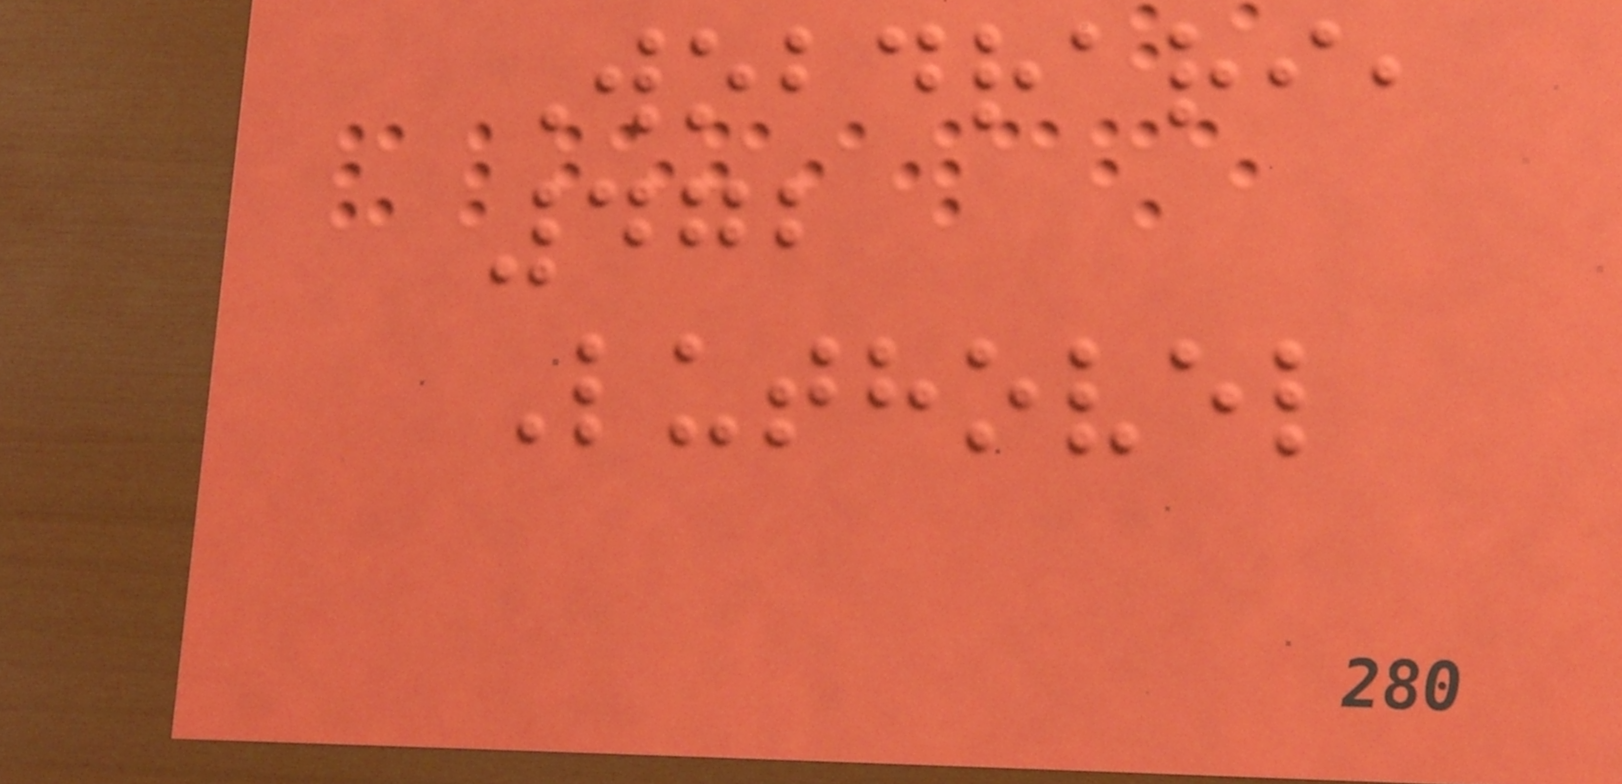Wobdrari,
472
Luthovel
